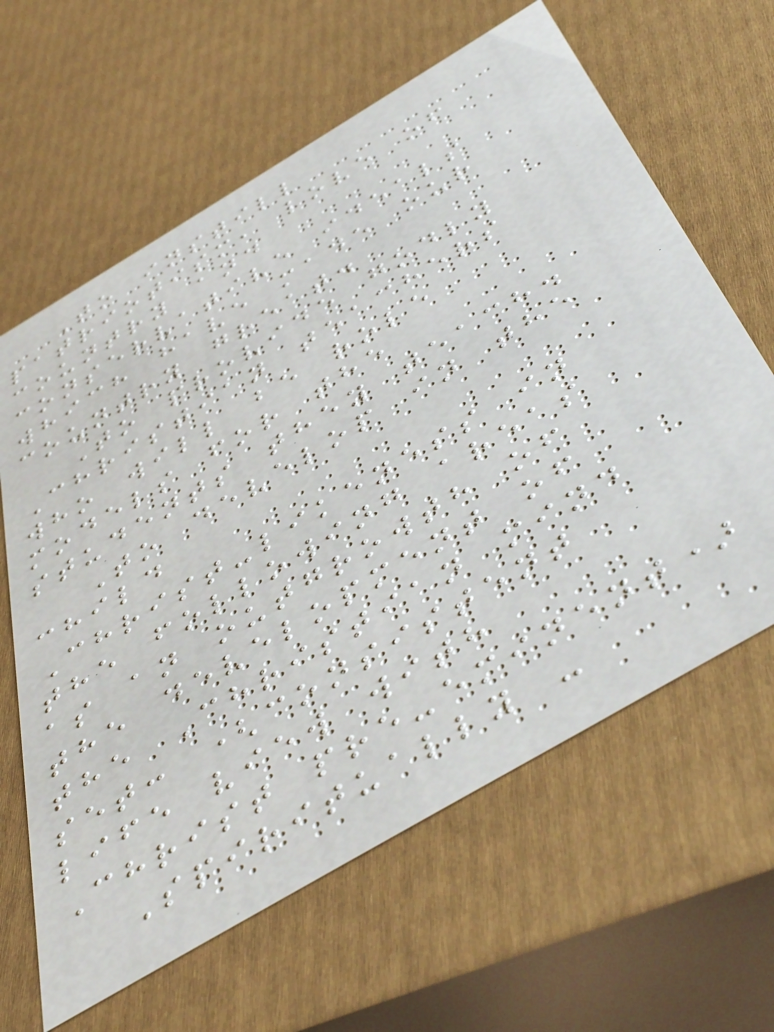To instill
patriotism, love of
country and
conservative ideals
which have made our
country great.
To provide godly
Christian teachers
who will be role
models for the
students they teach.
To develop in the
child
Christ-likeness in
the following areas
as an outgrowth of
the development of
the Christian mind
set: (consistent
life view with
Christ pre-eminent)
Spiritually -
